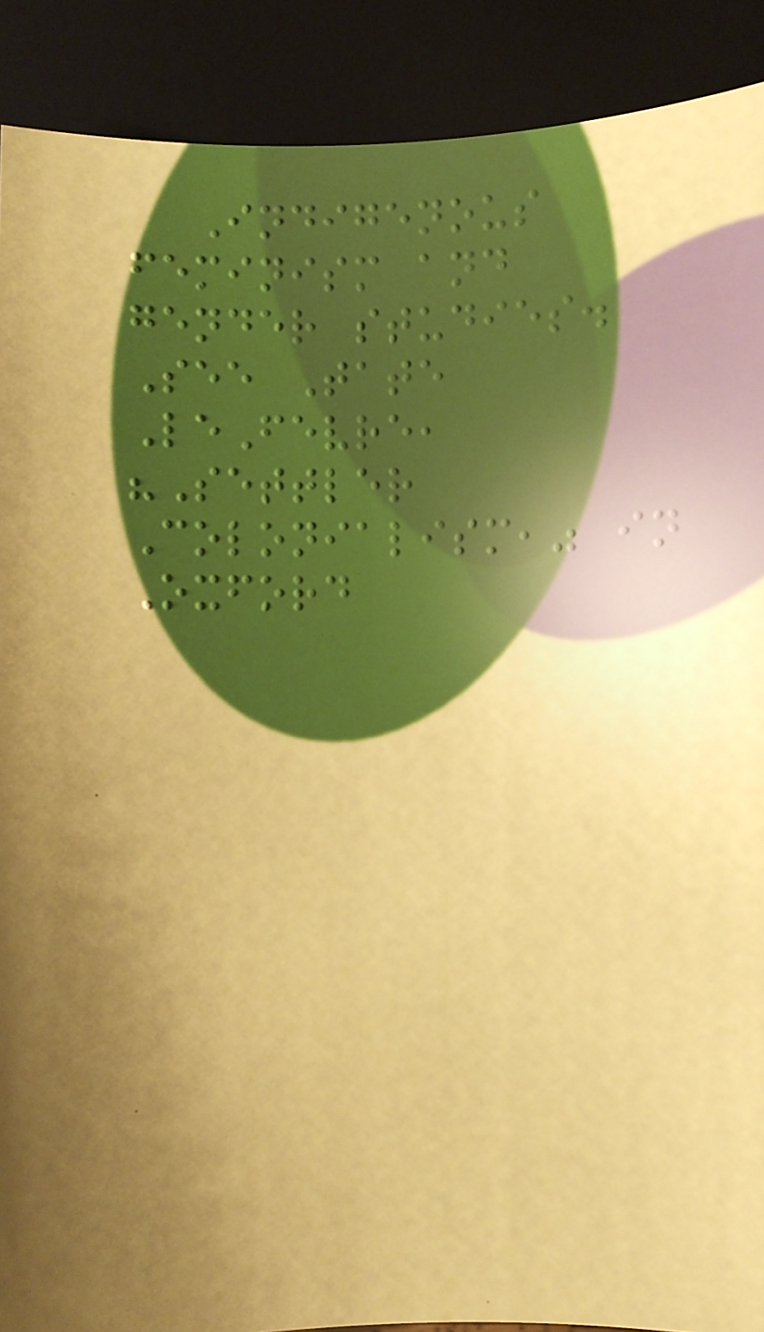Indigenous
feminism and
gender studies.
See Tate
LeFevre,
"Settler
Colonialism," in
Oxford
